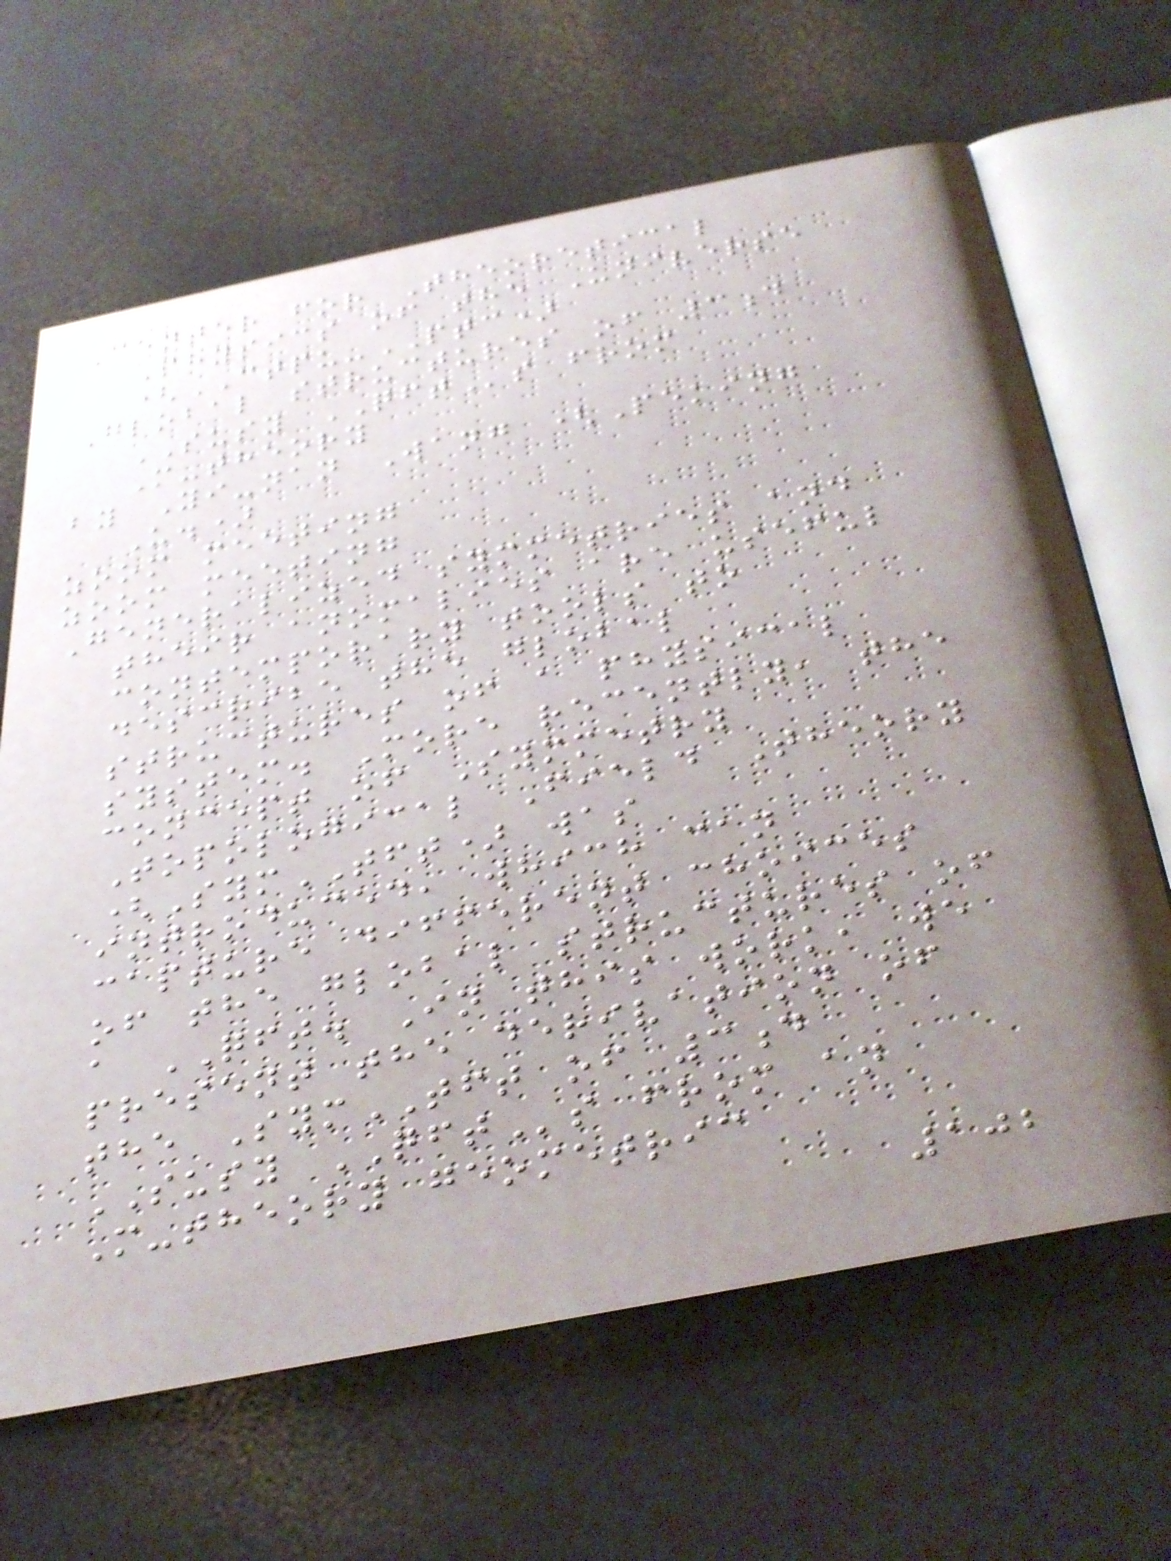Center for Theoretical
Physics of the Universe
(CTPU-PTC)
Global structures of 3d
SUSY QFTs from
M-theory
by Yi-nan Wang (Peking
U.)
zoom meeting
zoom meeting
Generalized symmetries and
their anomalies are useful
contemporary tools to
describe the global
structures of a physical
system. More recently, the
concept of Symmetry
Topological Field Theory
(SymTFT) was
introduced, which can
capture different choices
of the global structures of
a QFT. In this work, we
present the derivation of
the SymTFT of 3d
SUSY QFTs from an
M-theory geometric
102
